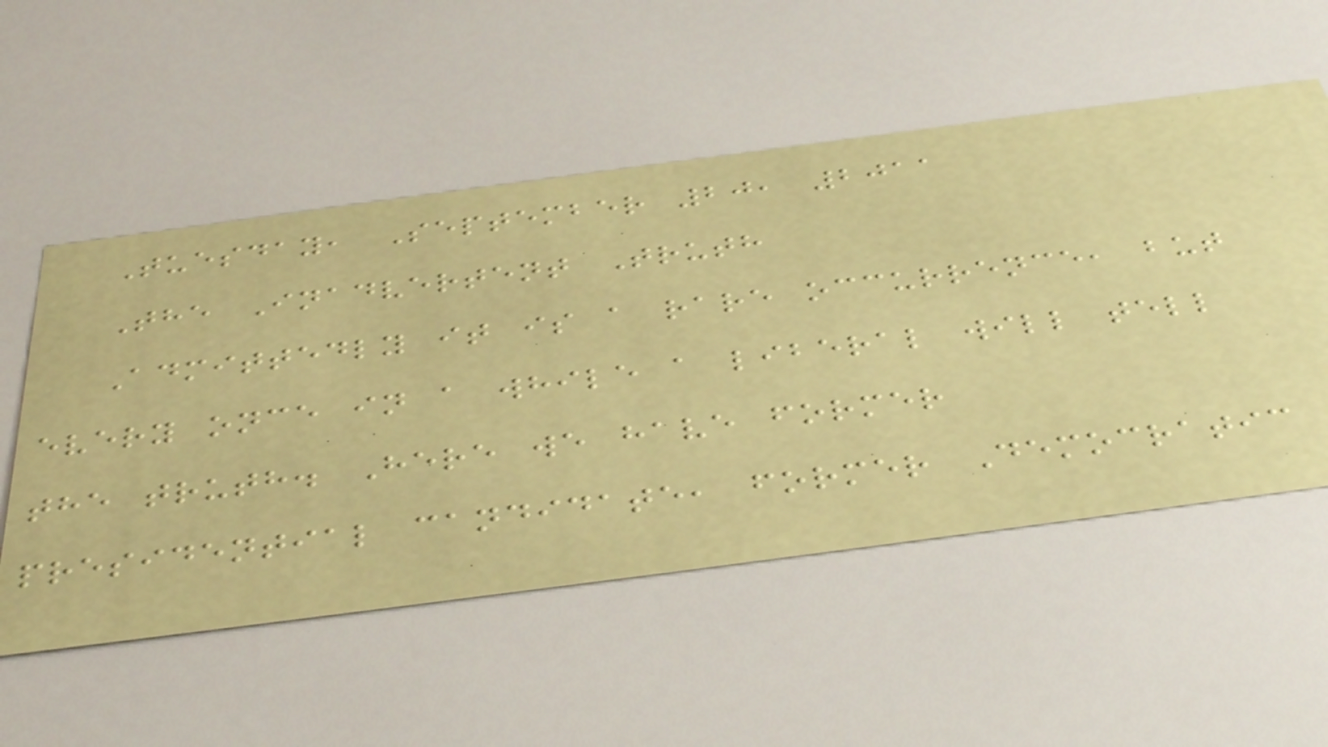Tuesday, September 20, 2011
The Inadvertent Truth
Admittedly it is a rare occurrence, but
every once in a while a liberal will tell
the truth. Here we have former
presidential candidate, former Democratic
